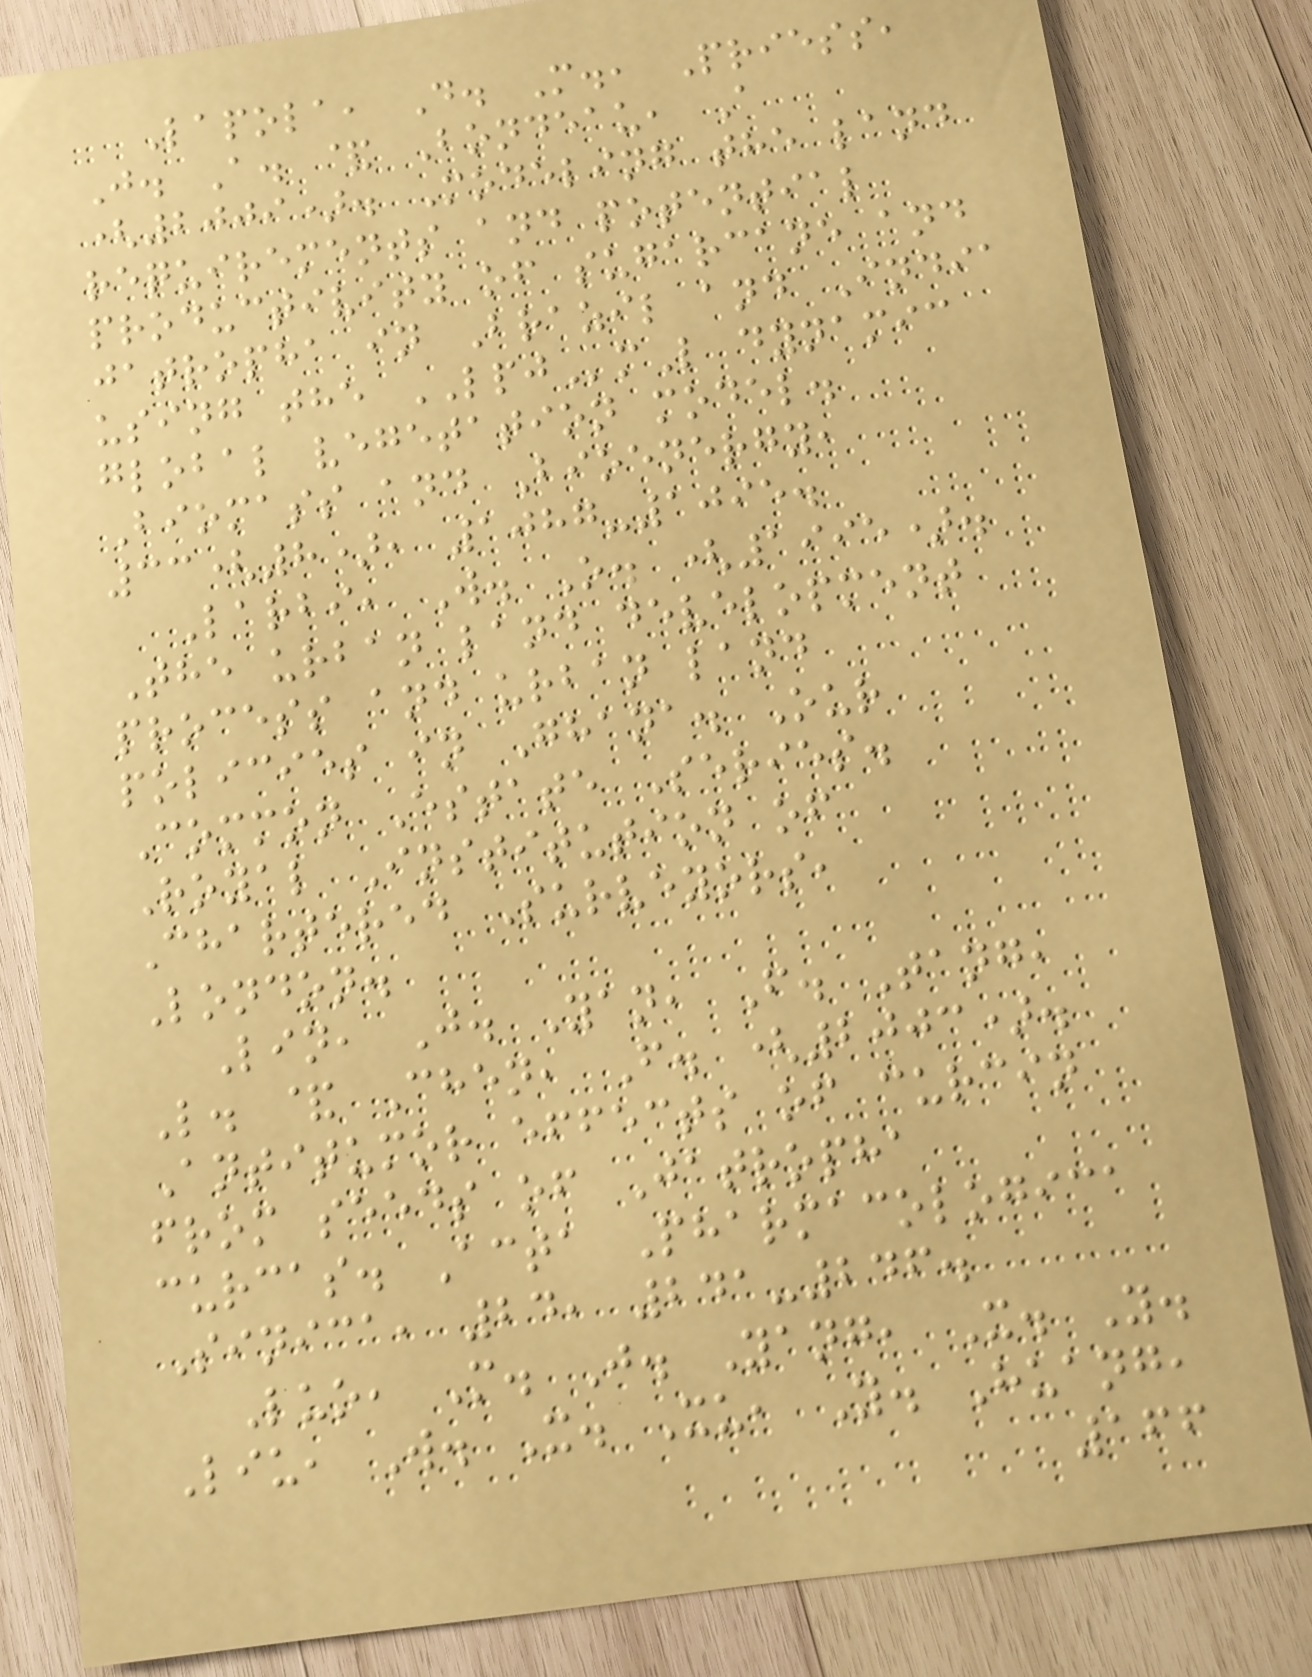Lapola, D. M., Priess,
J. A. & Bondeau, A
(2009). Modeling the land
requirements and potential
productivity of sugarcane and
jatropha in Brazil and India
using the LPJmL dynamic
global vegetation model.
Biomass and Bioenergy,
33(8), 1087-1095.
Larbi, W. O. (1995).
The urban land development
process and urban land
policies in Ghana. Our
Common Estate Series.
Royal Institution of
Chartered Surveyors,
London.
Lin, J. Yan, F. Tang,
L. & Chen, F. (2003).
Antitumor effects of curcin
from seeds of Jatropha
curcas. Acta Pharmacologica
Sinica, 24, 241-246.
Luo, M. J. Yang, X. Y.
Liu, W. X. Xu, Y. Huang,
166
